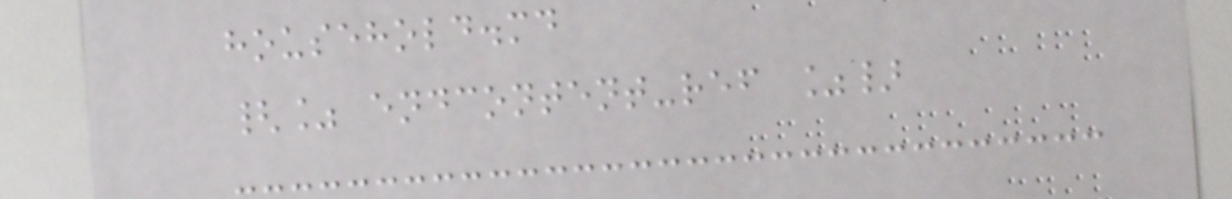household.md
{% endcontent-ref %}
